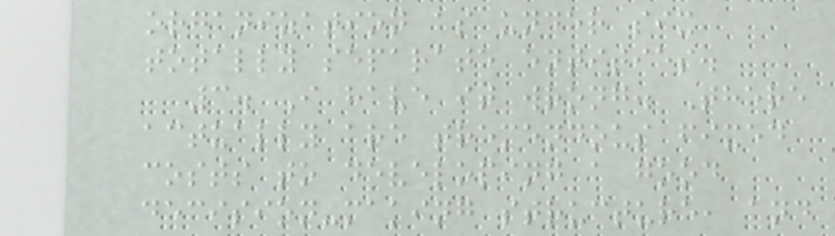organization as under six
totally separate entities.
3. I have it wrong. There
actually are tremendous fixed
costs to developing a good
decision-making structure, and
